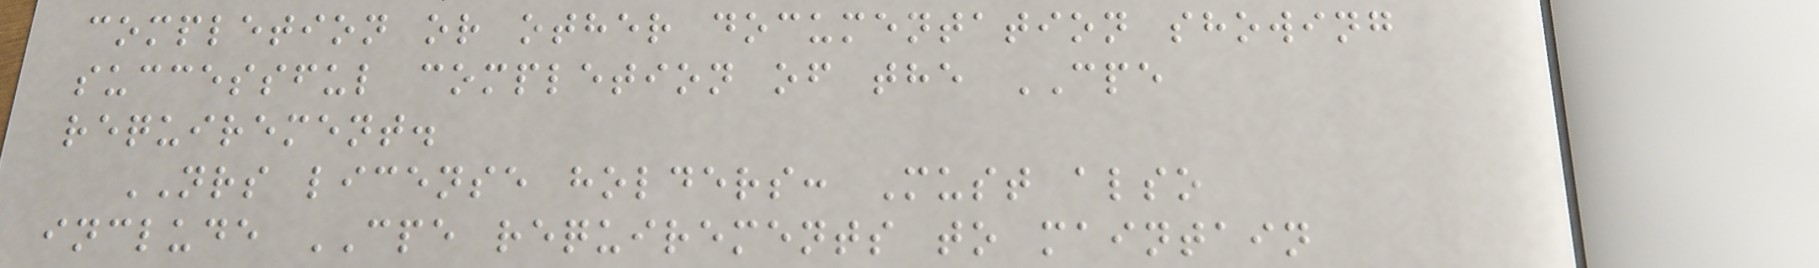completion or other documentation showing
successful completion of the CPE
requirement.
NRS license holders: Must also
include CPE requirements to maintain
